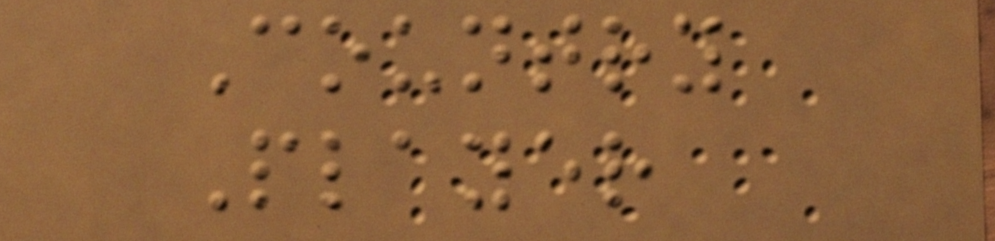Country
Player
